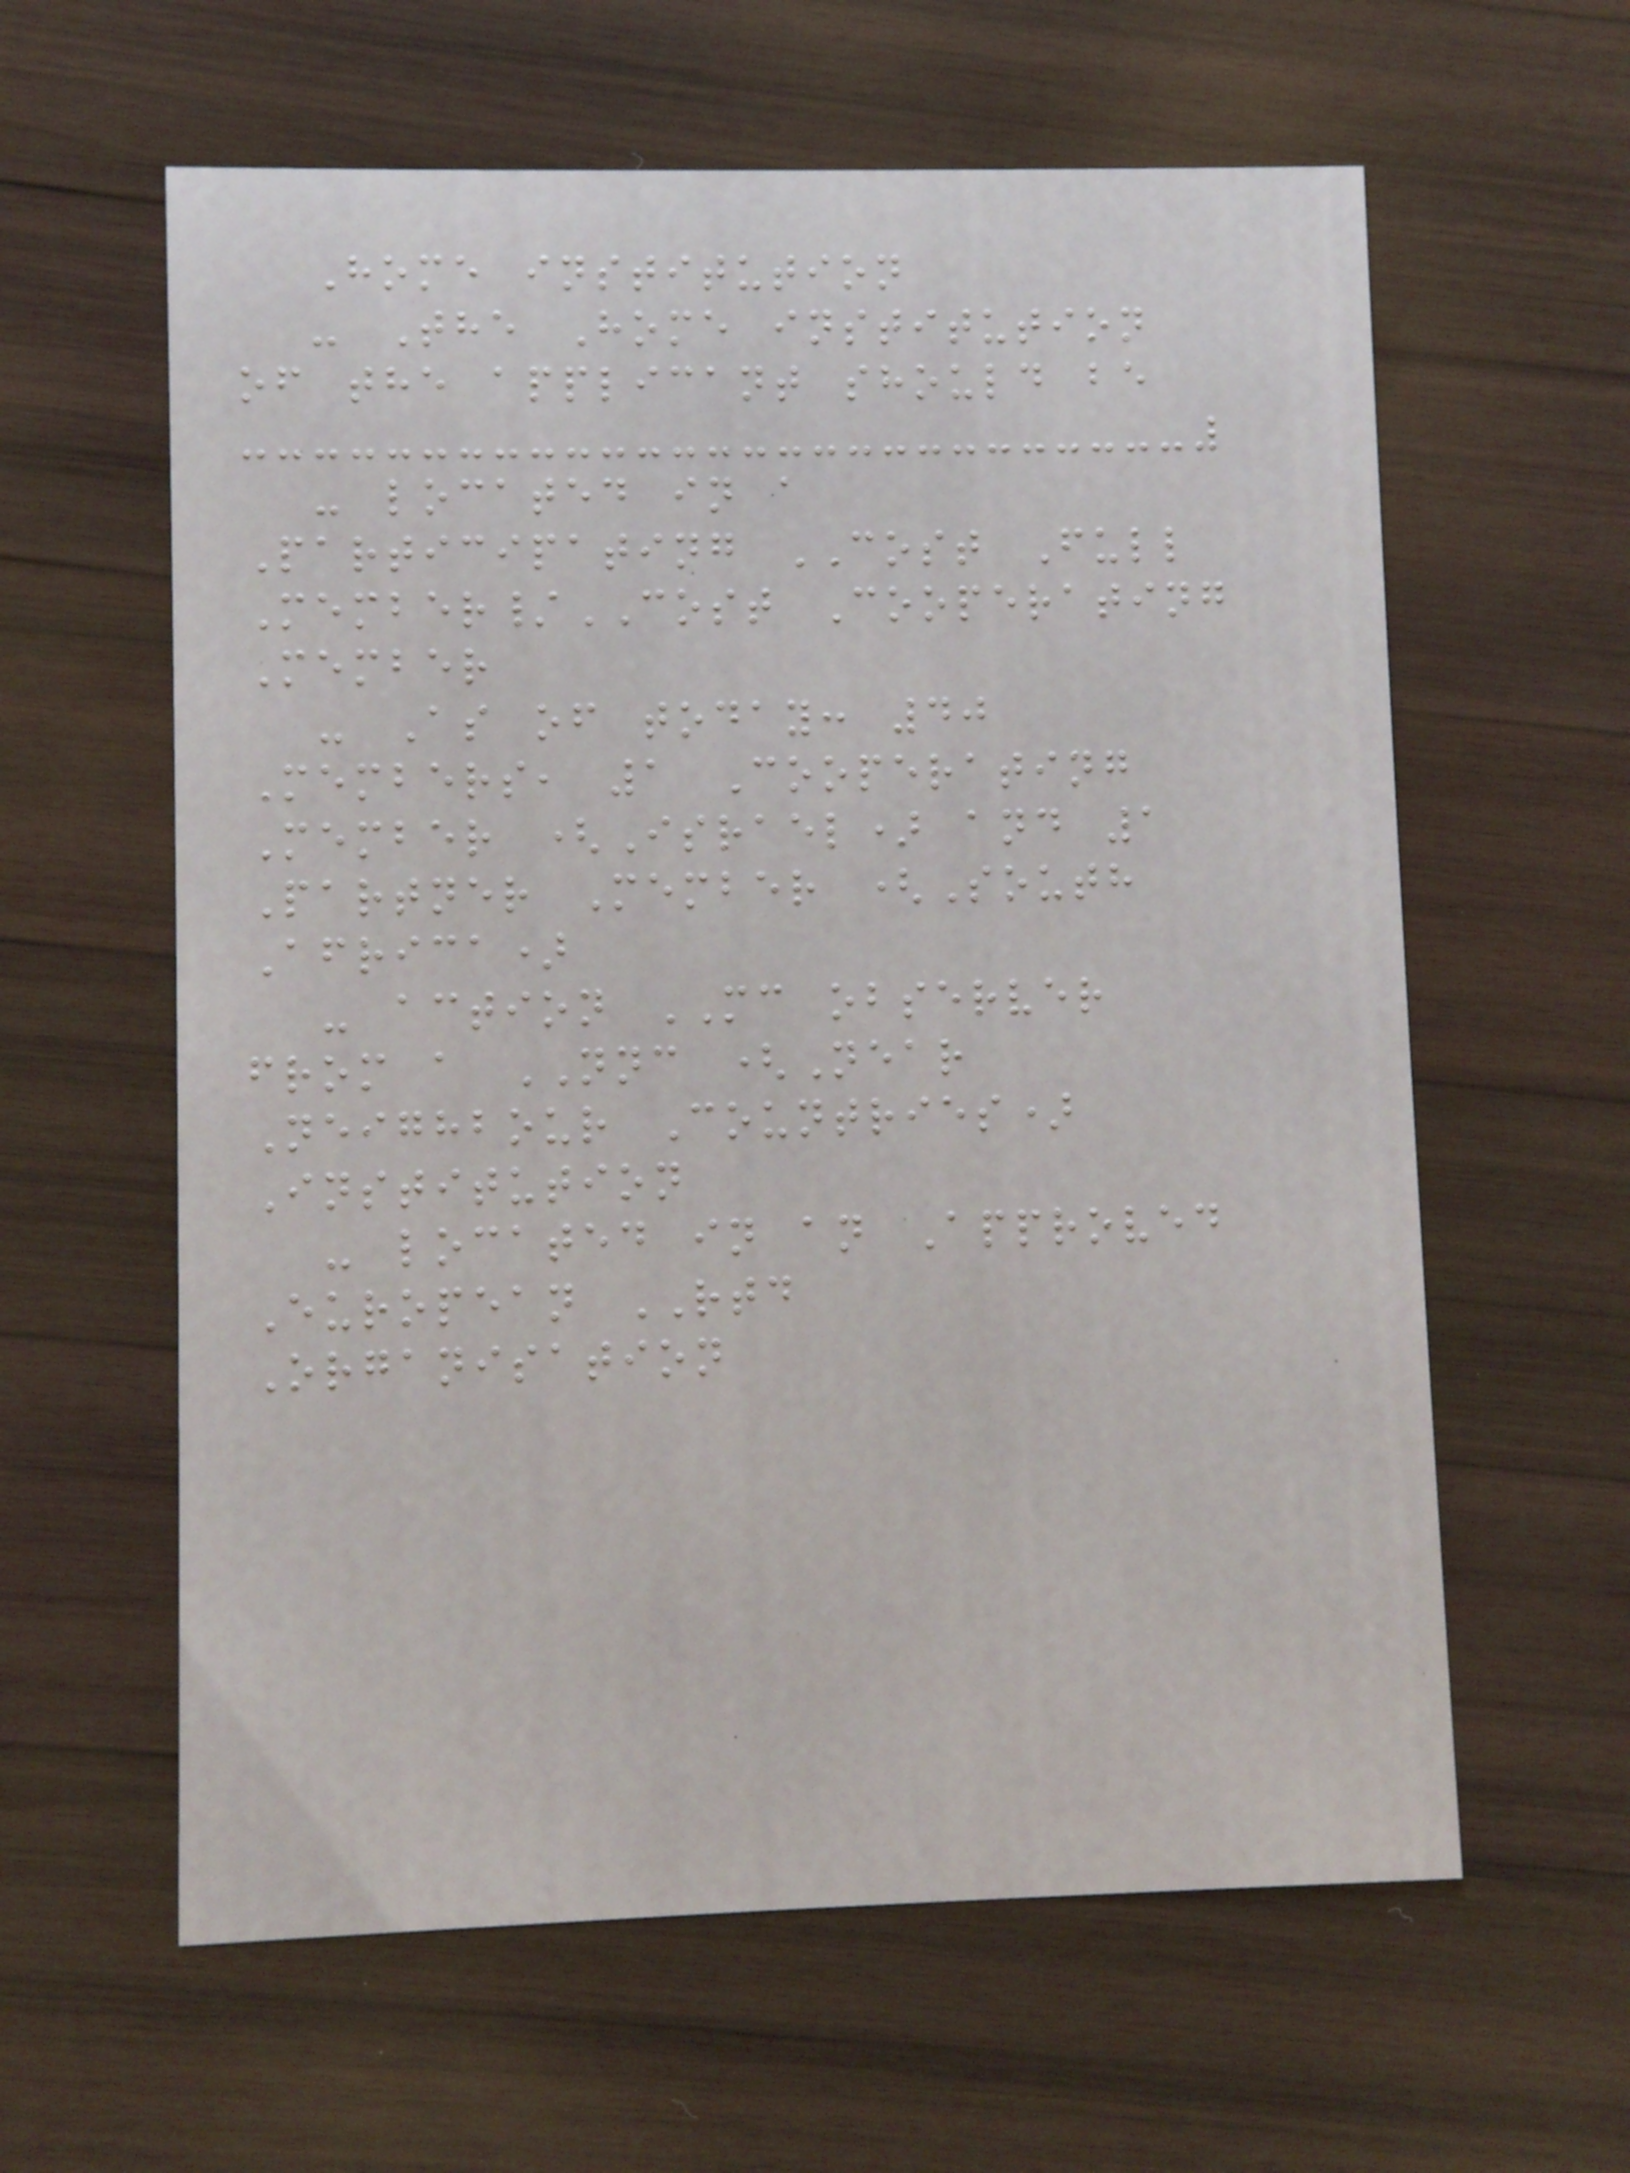Home institution
- The Home institution
of the applicant should be
- located in a
Participating COST Full
Member/COST Cooperating
Member
- As of today: 40
Members, 1 Cooperating
Member (Israel) and 1
Partner Member (South
Africa)
- action MC observer
from a NNC (Near
Neighbour Countries)
Institution
- located in an Approved
European RTD
Organisation
